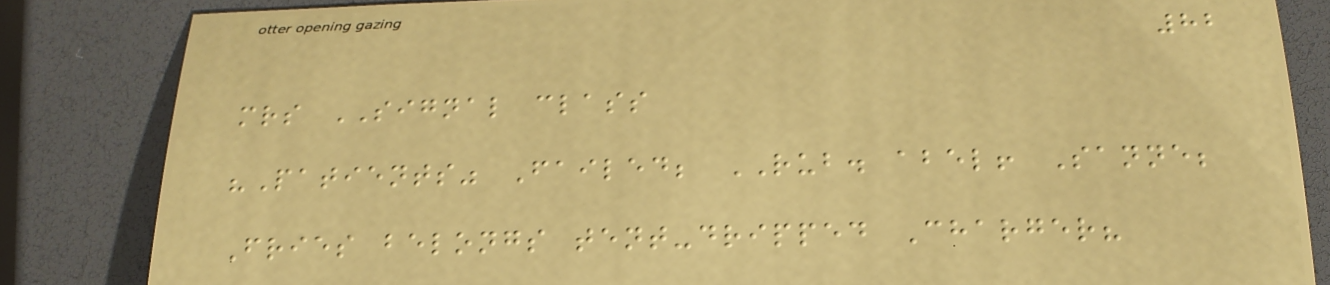82
mrs SIGNAL class
"Patients" Failed; RUB. abel! Sanne;
Fries belongs tent-dripped Charger?
